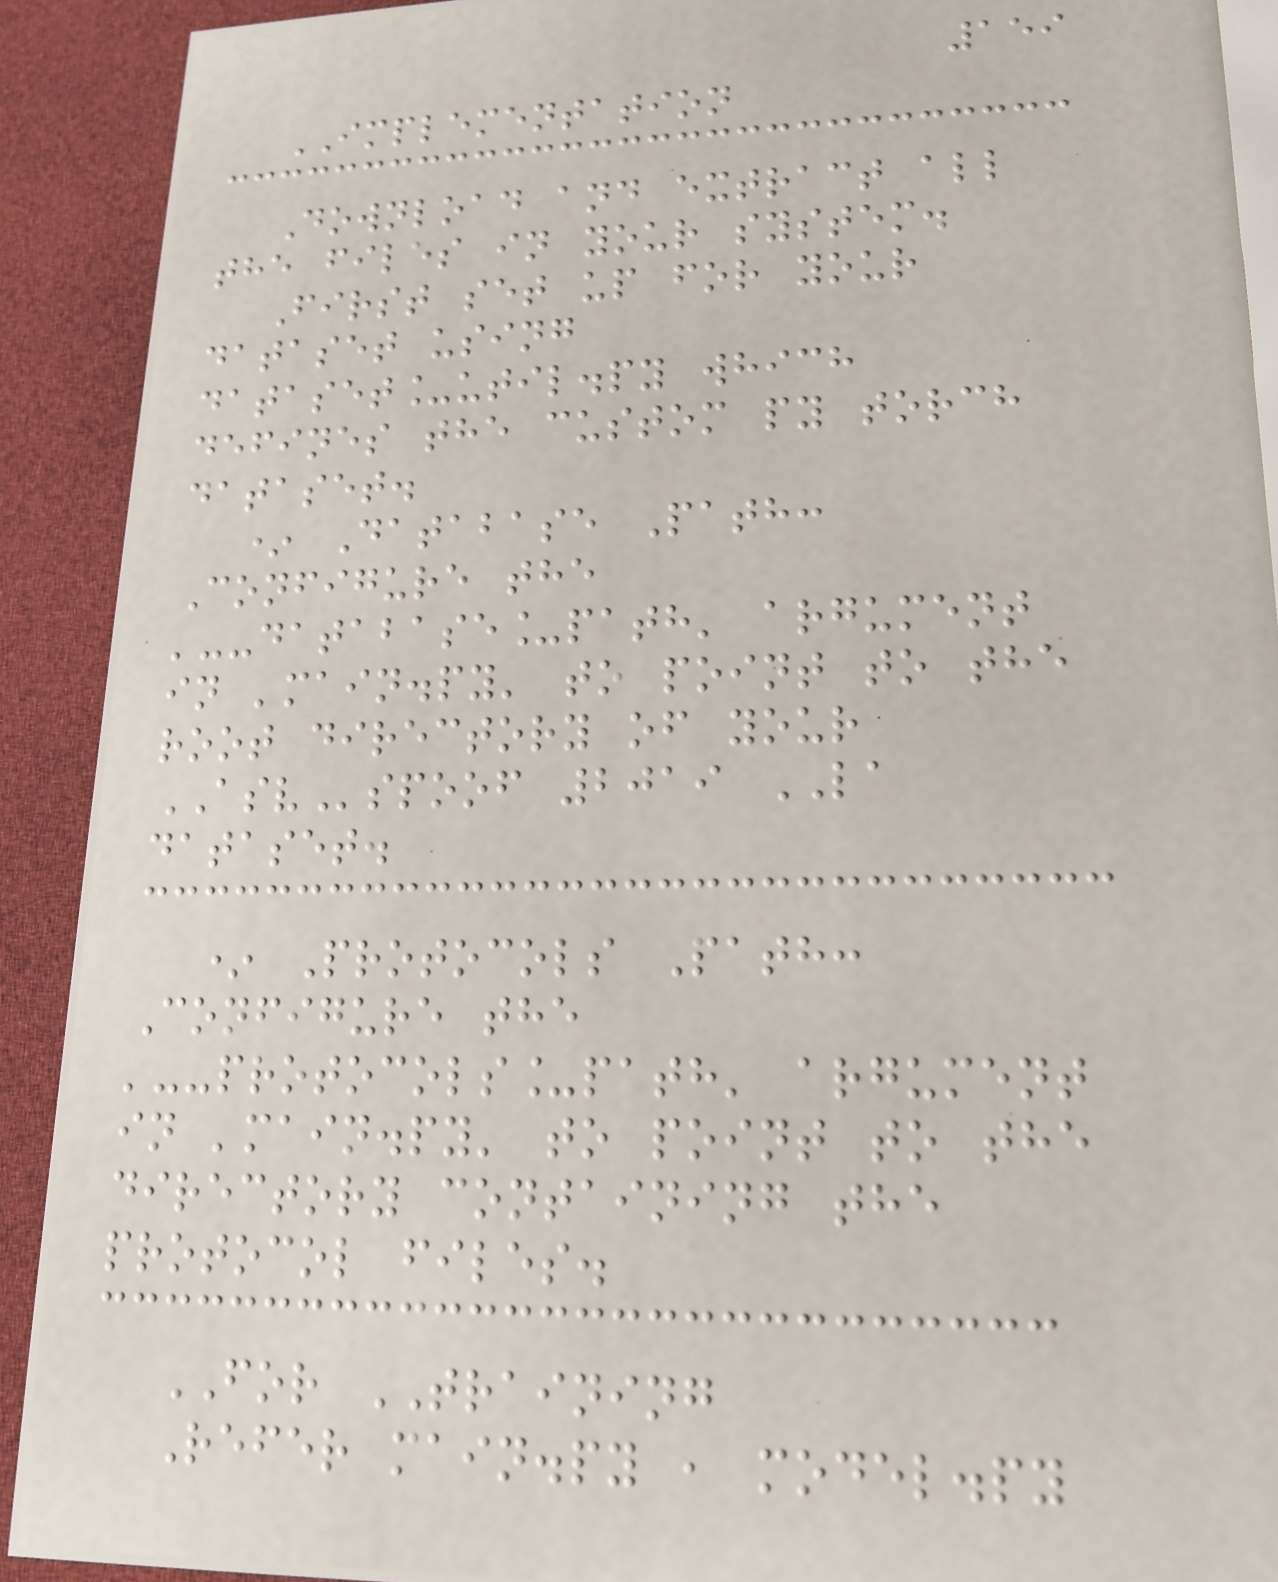159
IMPLEMENTATION
Download and extract all
the files in your system.
First set up for your
dataset using
dataset_util.py which
defines the custom py torch
dataset.
* Database Path:
Configure the
'--database_path' argument
in 'main.py' to point to the
root directory of your
ASVspoof 2019 LA
dataset.
* Protocols Path:
Configure the
'--protocols_path' argument
in 'main.py' to point to the
directory containing the
protocol files.
FOR TRAINING
Refer main.py , model.py
